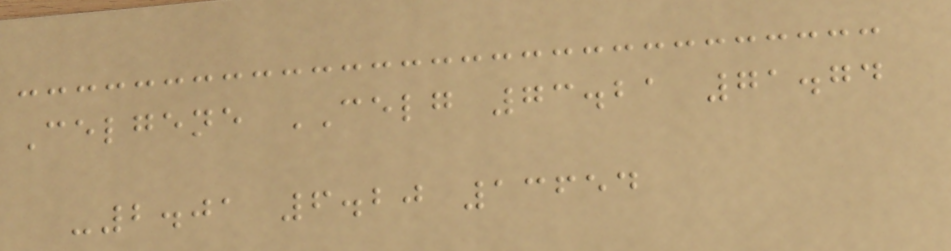Celgene CELG 73.21 71.74
-2.01 6.20 13654
